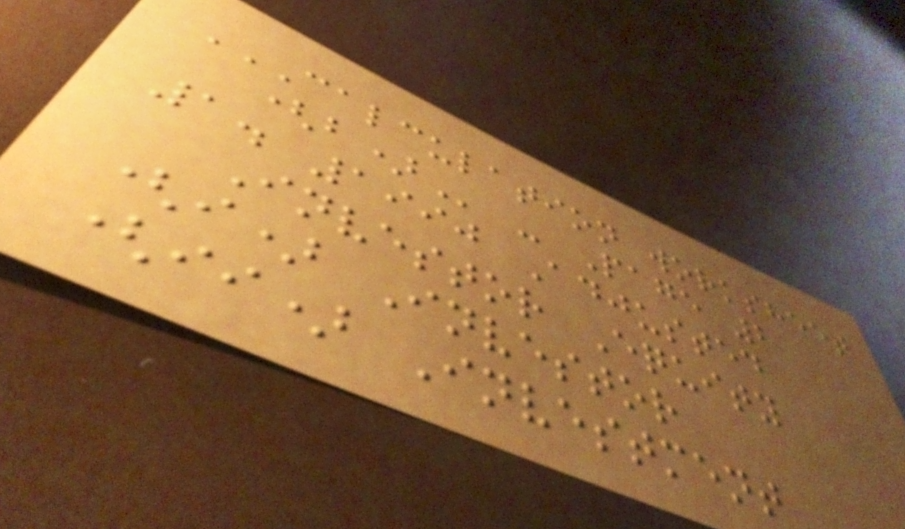CALCULATION WORKSHEET
(B) - Page 2
1. 1990 Adjusted
Investor Equity
(i) Investor
(ii) Investment
